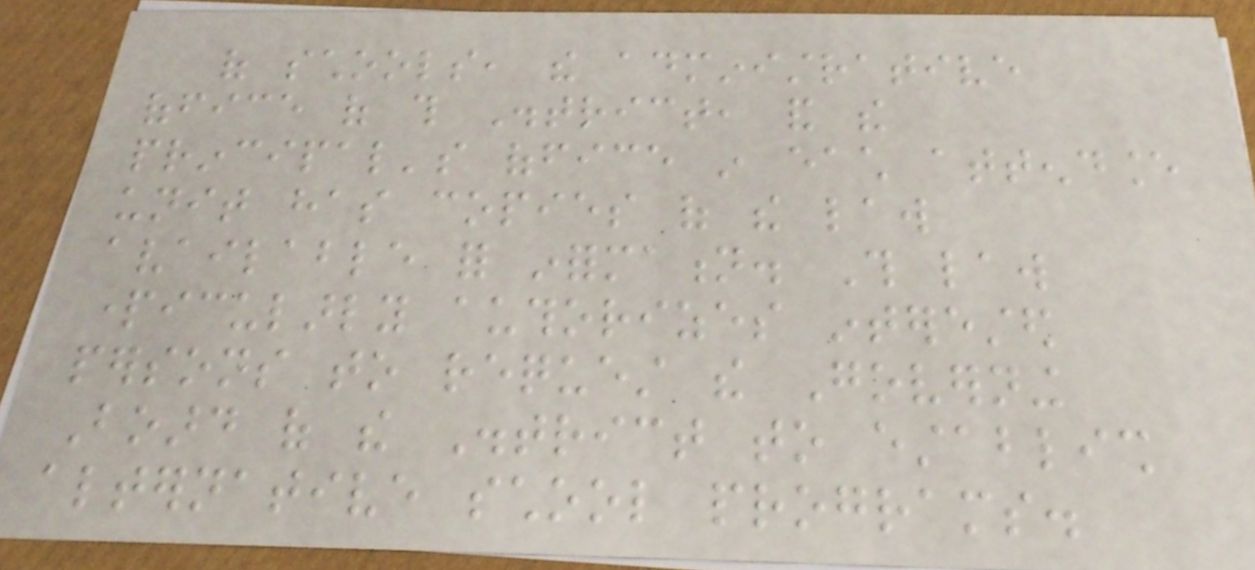of schools, the administrative
office of this District, and the
principal's office in each attendance
unit has copies of the law
available for information. This law
particularly authorizes interested
persons to request the Governing
Board of the District to establish
alternative school programs.
